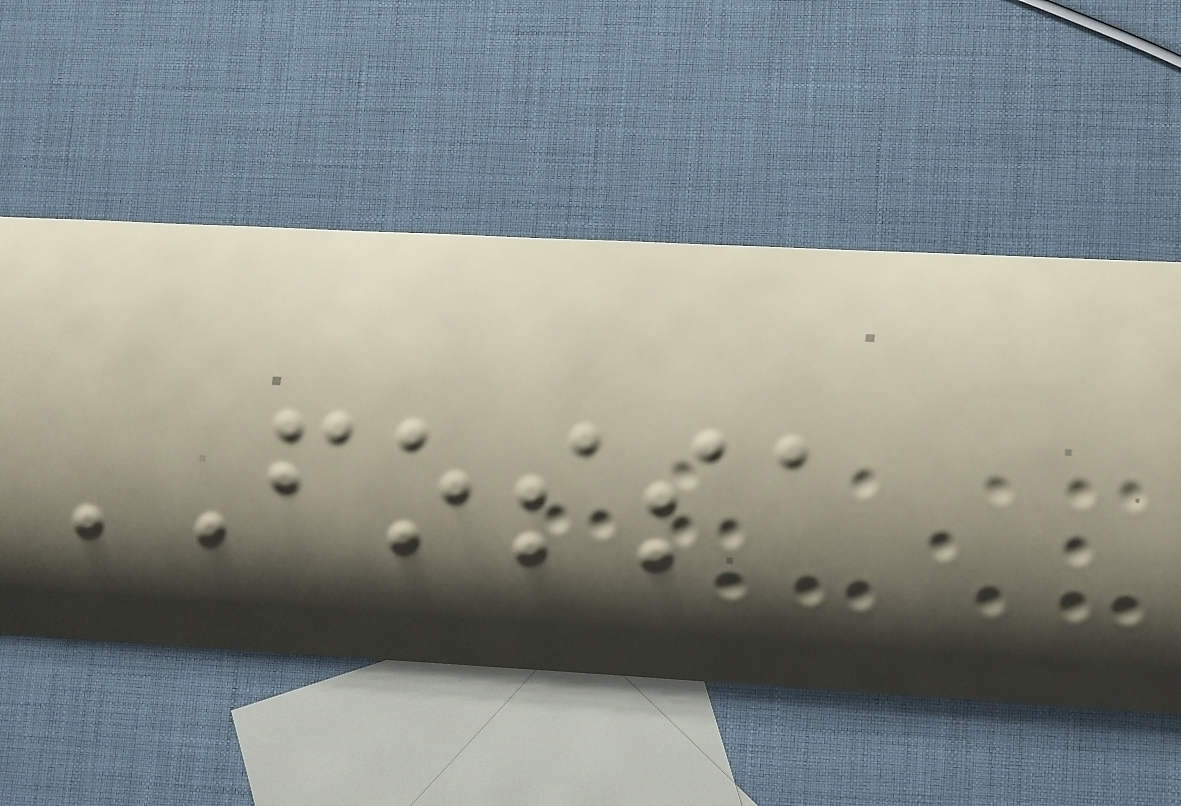FOSSA
